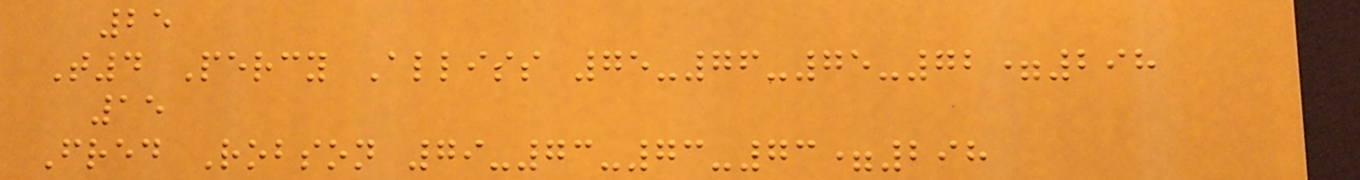25
T4 Percy Alliss 75-76-75-72=298
15
Fred Robson 79-73-73-73=298
